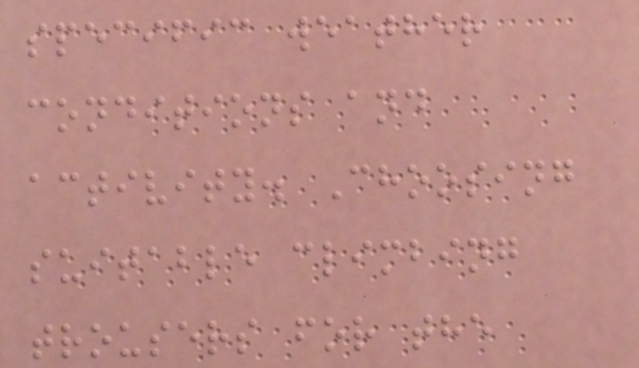specific weather
conditions and
activity. Choosing
suitable climbing
trousers for the
